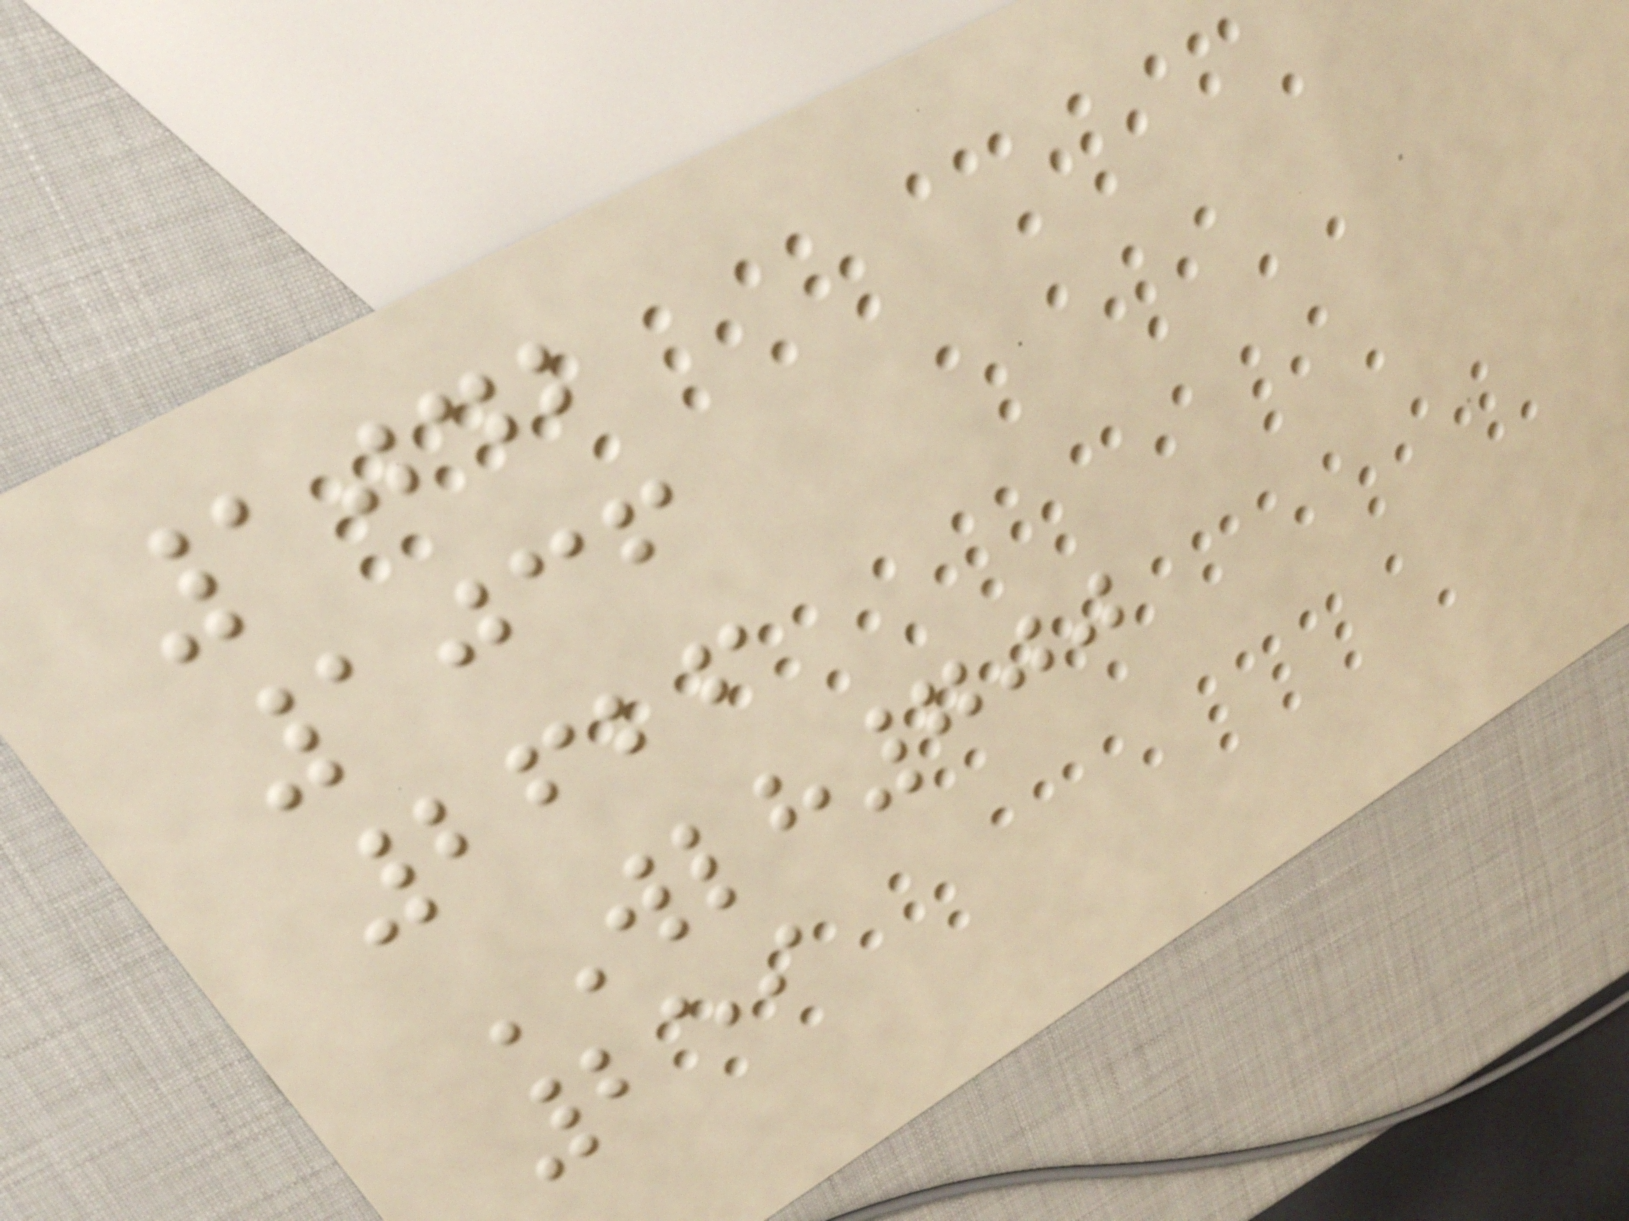1042
1036
2626
WLH700
259
